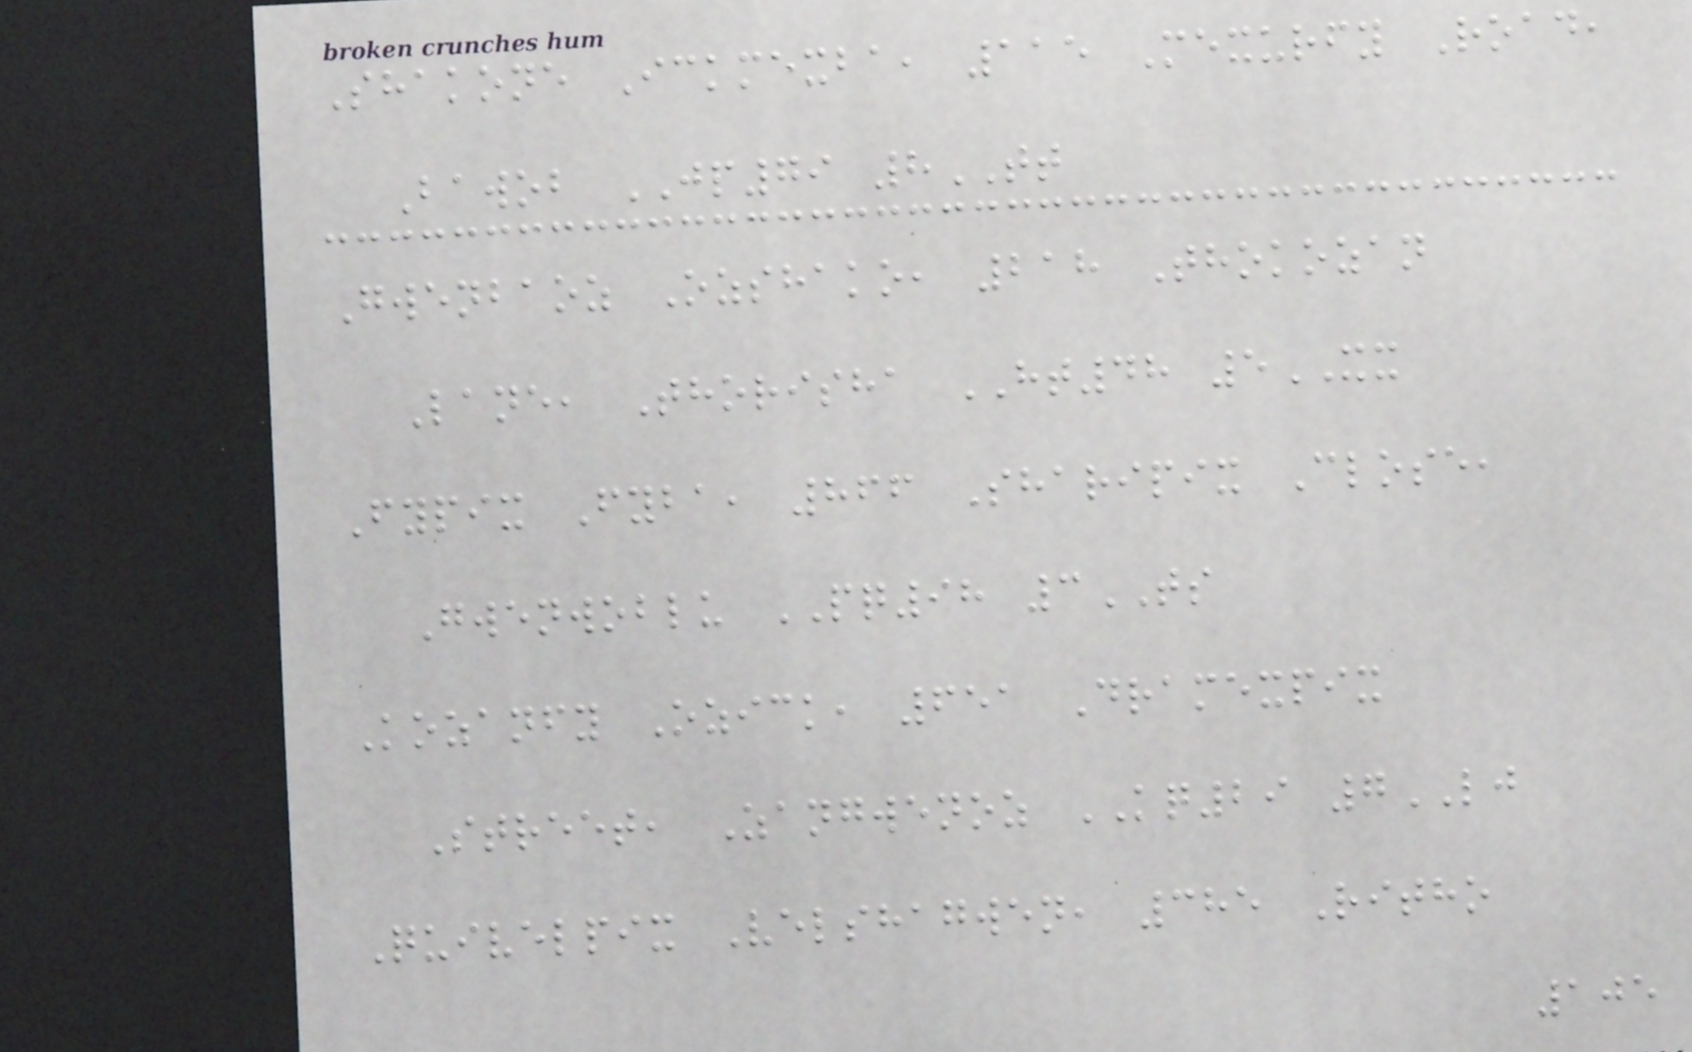Shakone Ickmexba, 115 Mexurfy Road,
Bawob JP79 8TT
Gwenbaoz Ozshako, 218 Thokozan
Lane, Thorisha HT48 5XX
Fypix Fyba, 866 Sharipix Close,
Gwenwoblu PQ98 3TS
Kozanfy Ozick, 651 Dramexpix
Street, Zangwenoz KQ29 7LJ
Quivelpix Velshagwen, 385 Ritho
105
